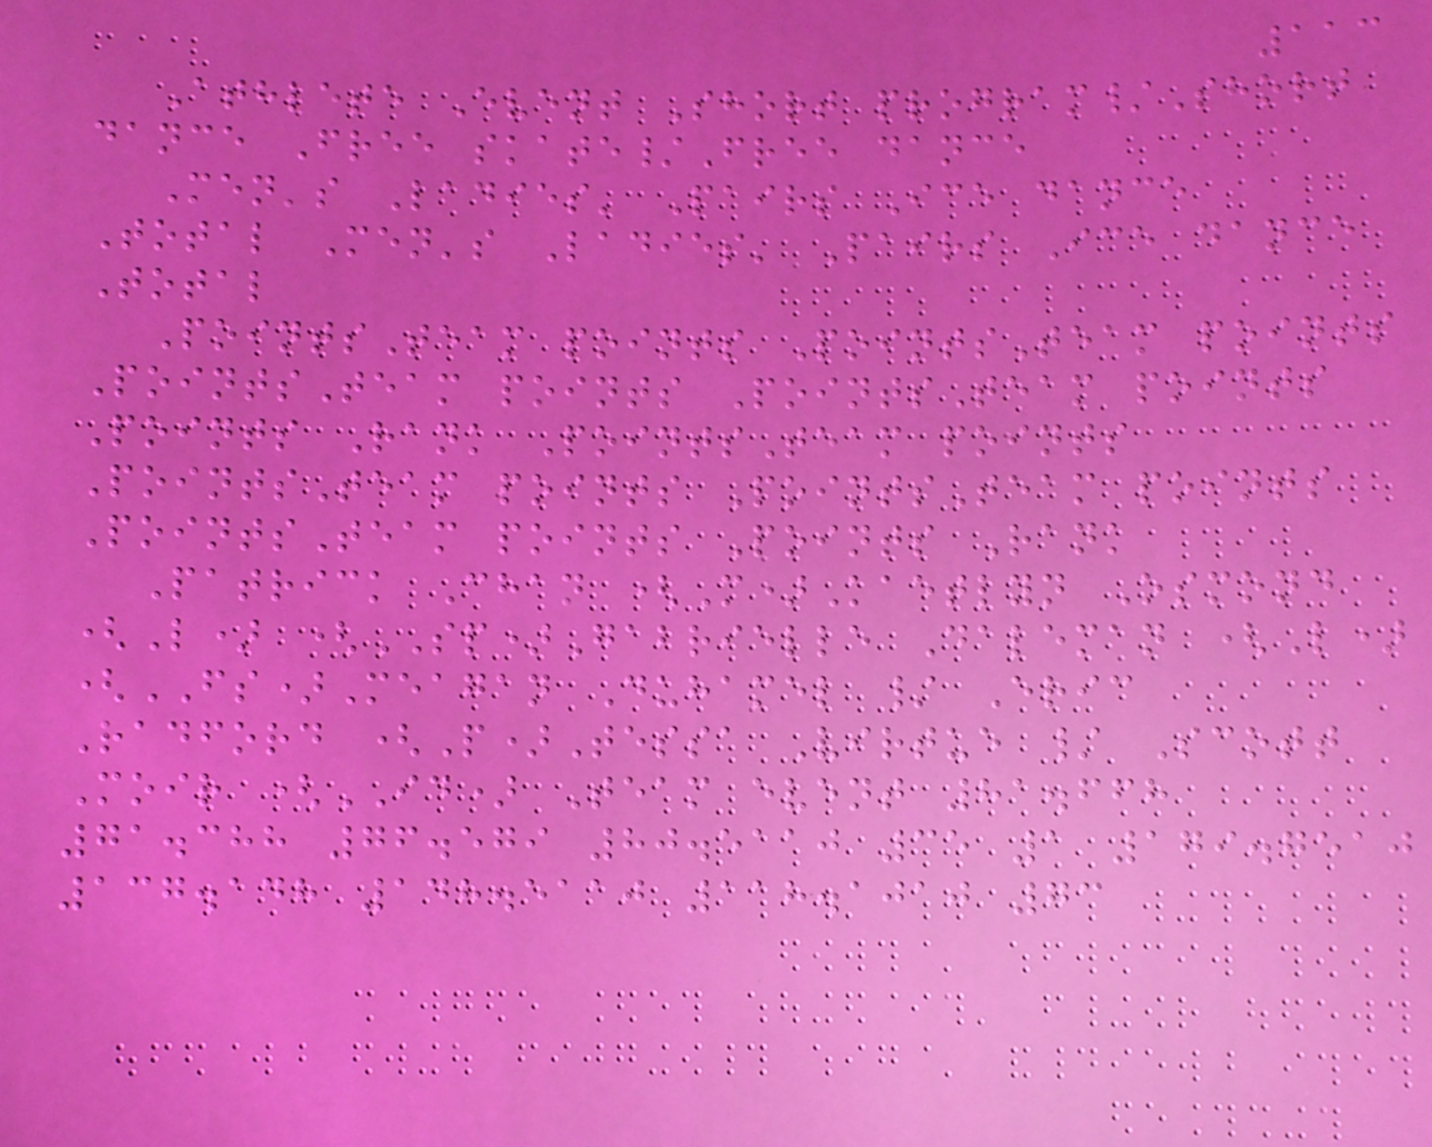113
Athlete Event Short program/Short
dance Free skate/Free dance
Men's Ladies' Pairs Ice dance
Total Men's Ladies' Pairs Ice dance
Total
PointsTeam points PointsTeam points
PointsTeam points PointsTeam points
Points Rank PointsTeam points
PointsTeam points PointsTeam points
PointsTeam points Points Rank
Patrick Chan (M)Kaetlyn Osmond
(L) (SP)Gabrielle Daleman (L)
(FS)Meagan Duhamel / Eric
Radford (P)Tessa Virtue / Scott
Moir (ID) Team event 81.668
71.388 76.579 80.5110 35 1 179.7510
137.148 148.5110 118.1010 73
